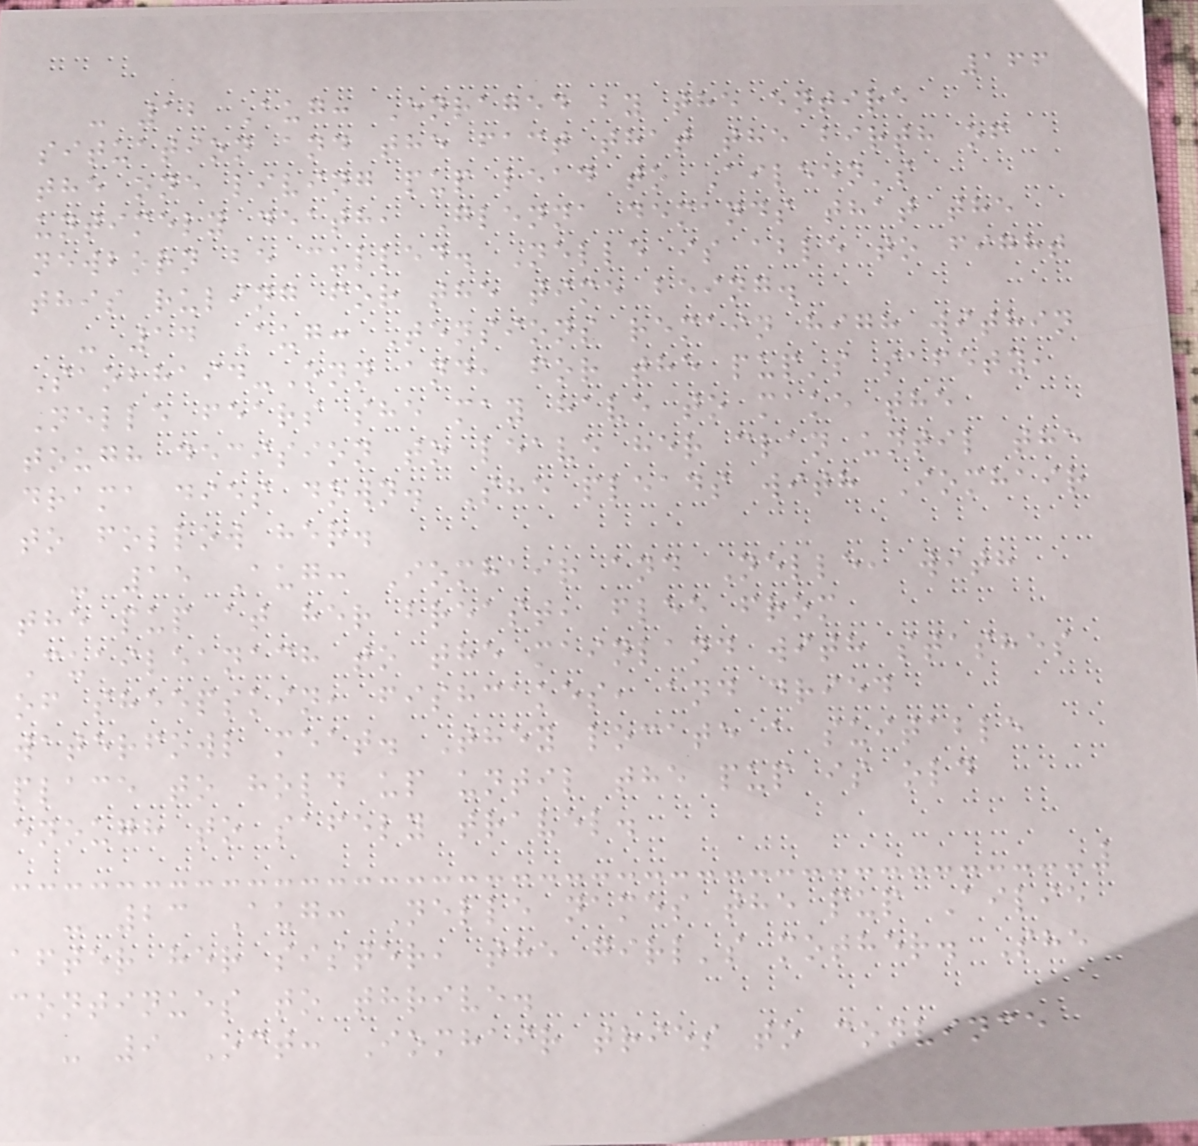166
- 12 Aug: Enraged by the entire
situation and the fact that the birth of
the one living pup lead to Aileen's
untimely death, Glenna demands that the
newborn be culled. Nelle is able to fight
this ruling for the time being.
- 14 Aug: Tensions remain high within
Saobhaid-Onn and, for the pup's safety,
Nelle fears she may have to make the
tough decision to leave her clan until the
drama dies down. She pleads with Iomhair
to follow her.
- 15 Aug: Iomhair and Nelle, with
the pup at her breast, flee from
Cuaileanach to the mainland with stashes
of sheepskin, fishcakes, and dried
waterfowl meat. They locate a suitable
place to hold up until the pup is old
enough to safely travel.
- 23 Aug: Nelle names the pup Ailie
after her sister, the girl's mother. She
continues to thrive.
- 9 Oct: Iomhair tries to convince
